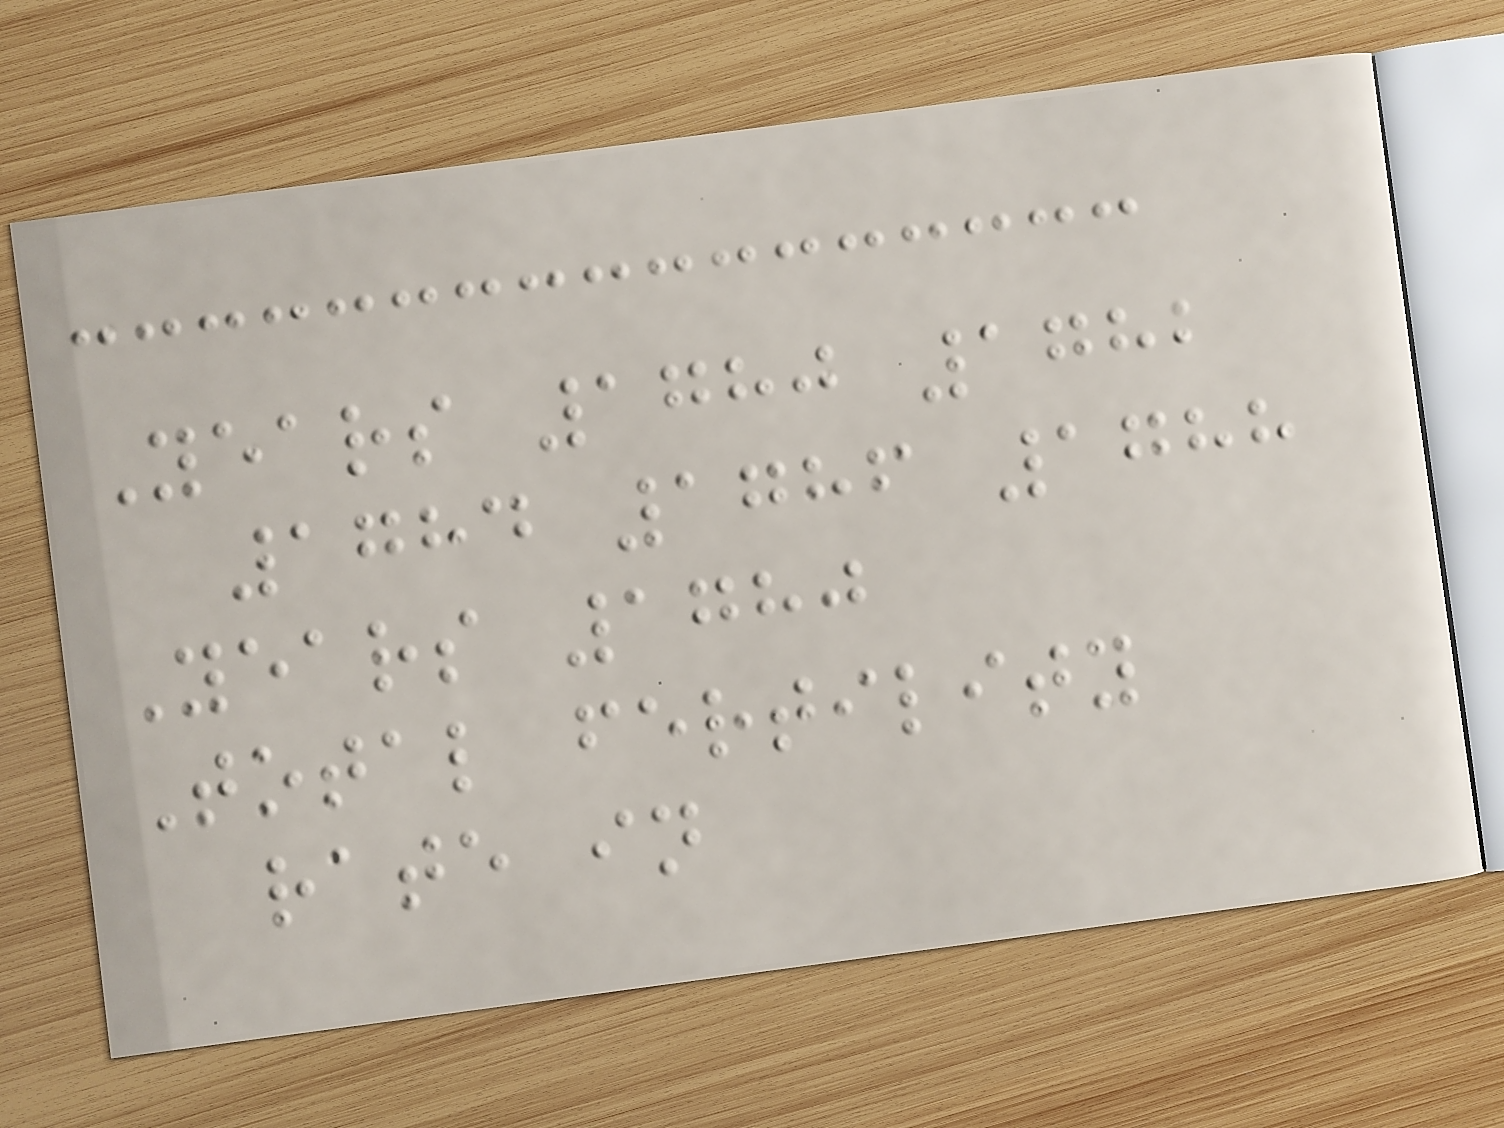Years 1780 1782
1784 1786 1788
Years 1780
Total fertility
rate in
